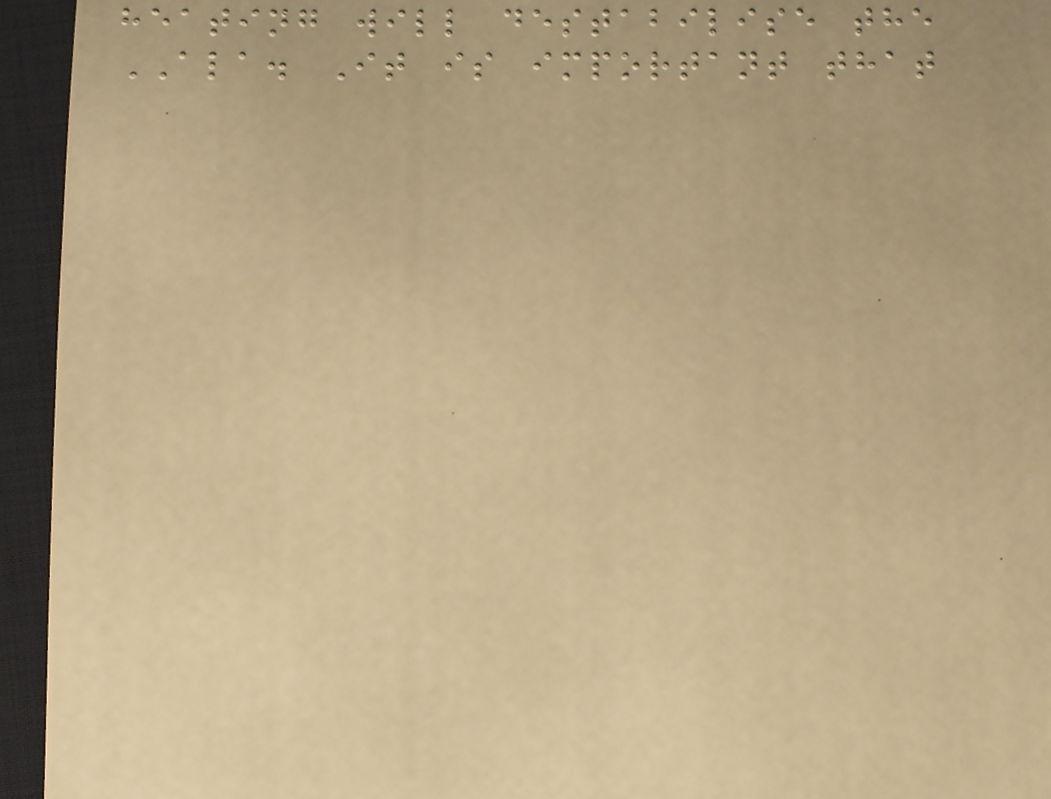heating will destabilise the
ALA. It is important that
